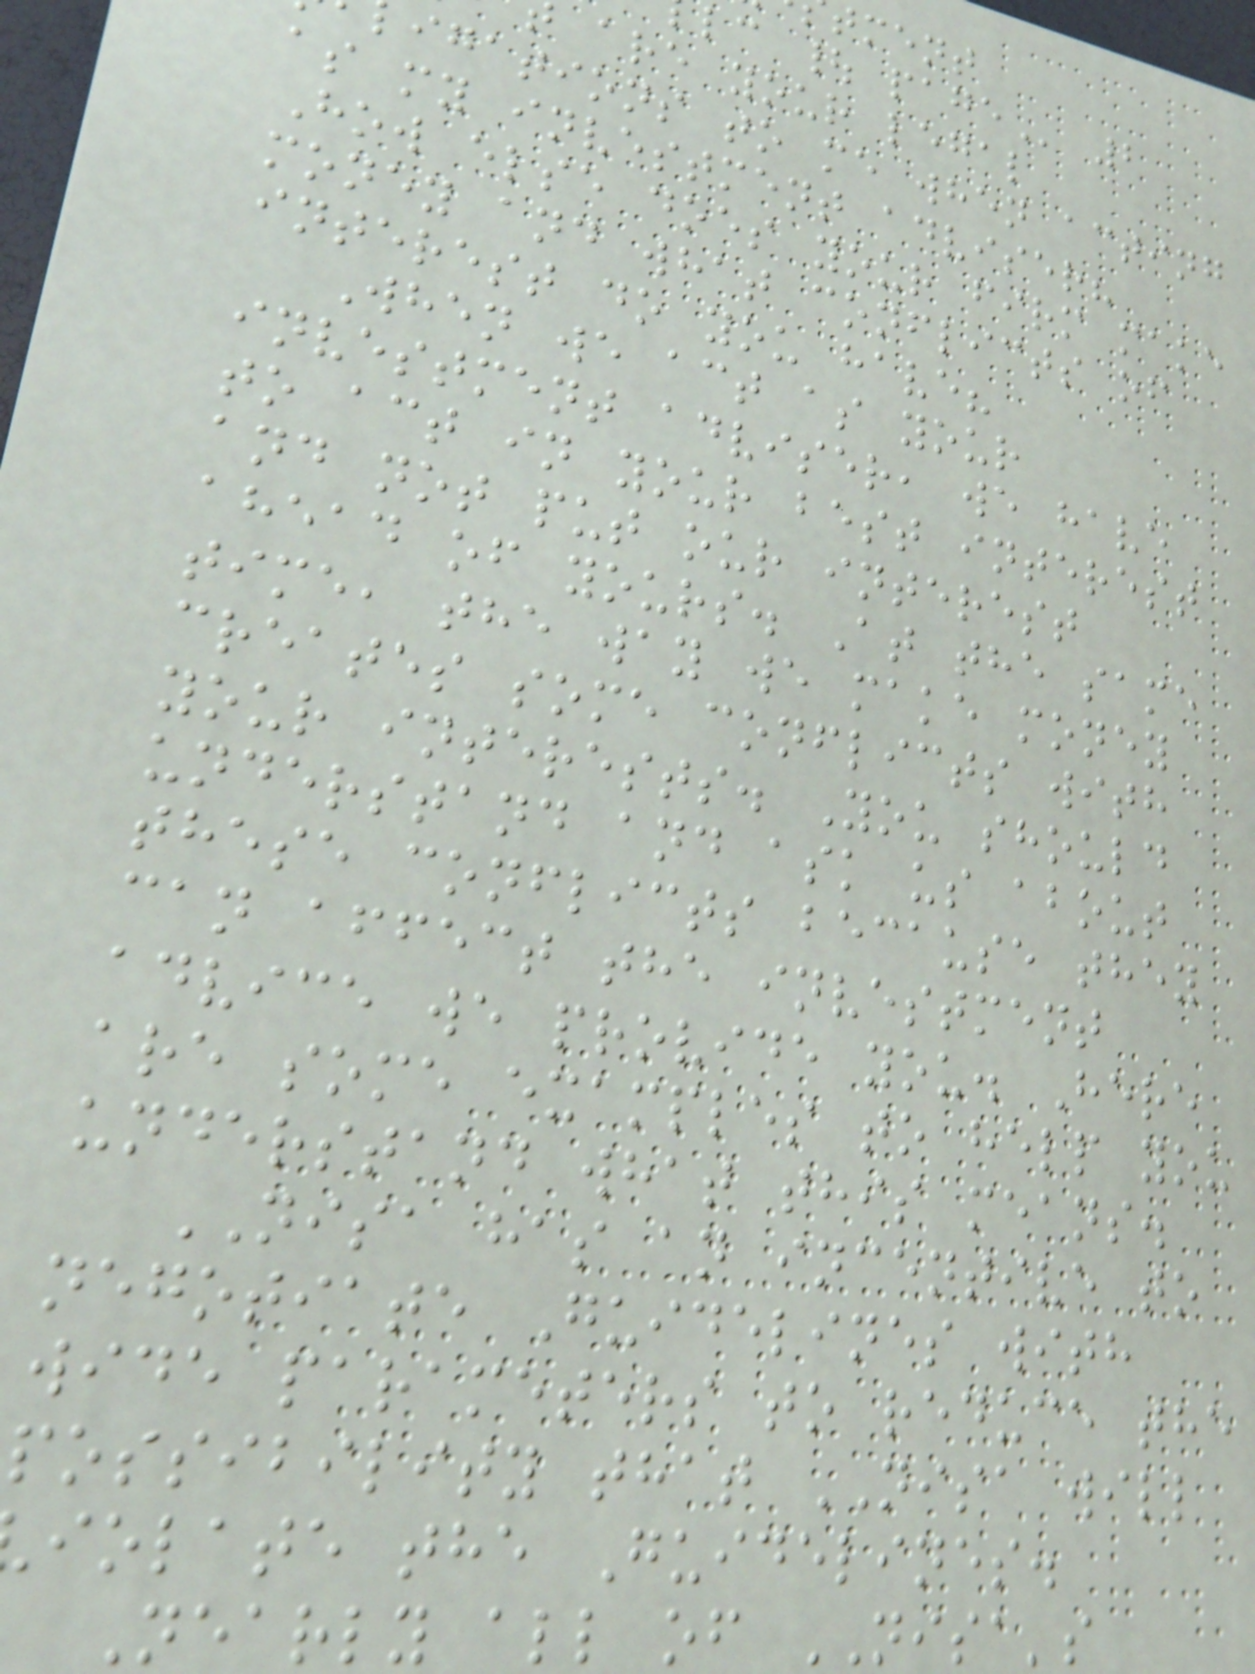tment
are your legal
igations to me when acting
as my investment adviser?
How else does your firm make
money and what conflicts of
interest do you have?
When we act as your
investment adviser, we have
to act in your best interest
and not put our interest
ahead of yours. At the same
time, the way we make money
creates some conflicts with
your interests. You should
understand and ask us about
these conflicts because they
can affect the investment
advice we provide you. Here
are some examples to help you
understand what this means.
NISA has an incentive to
negotiate Guidelines with
wide parameters to reduce the
possibility that NISA will
iolate the Guidelines.
Nearly all of NISA's
